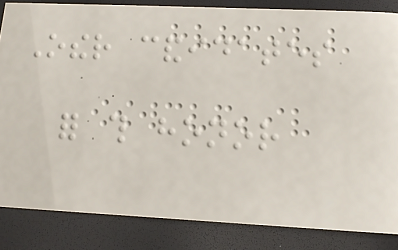Other candidates
for this honor
